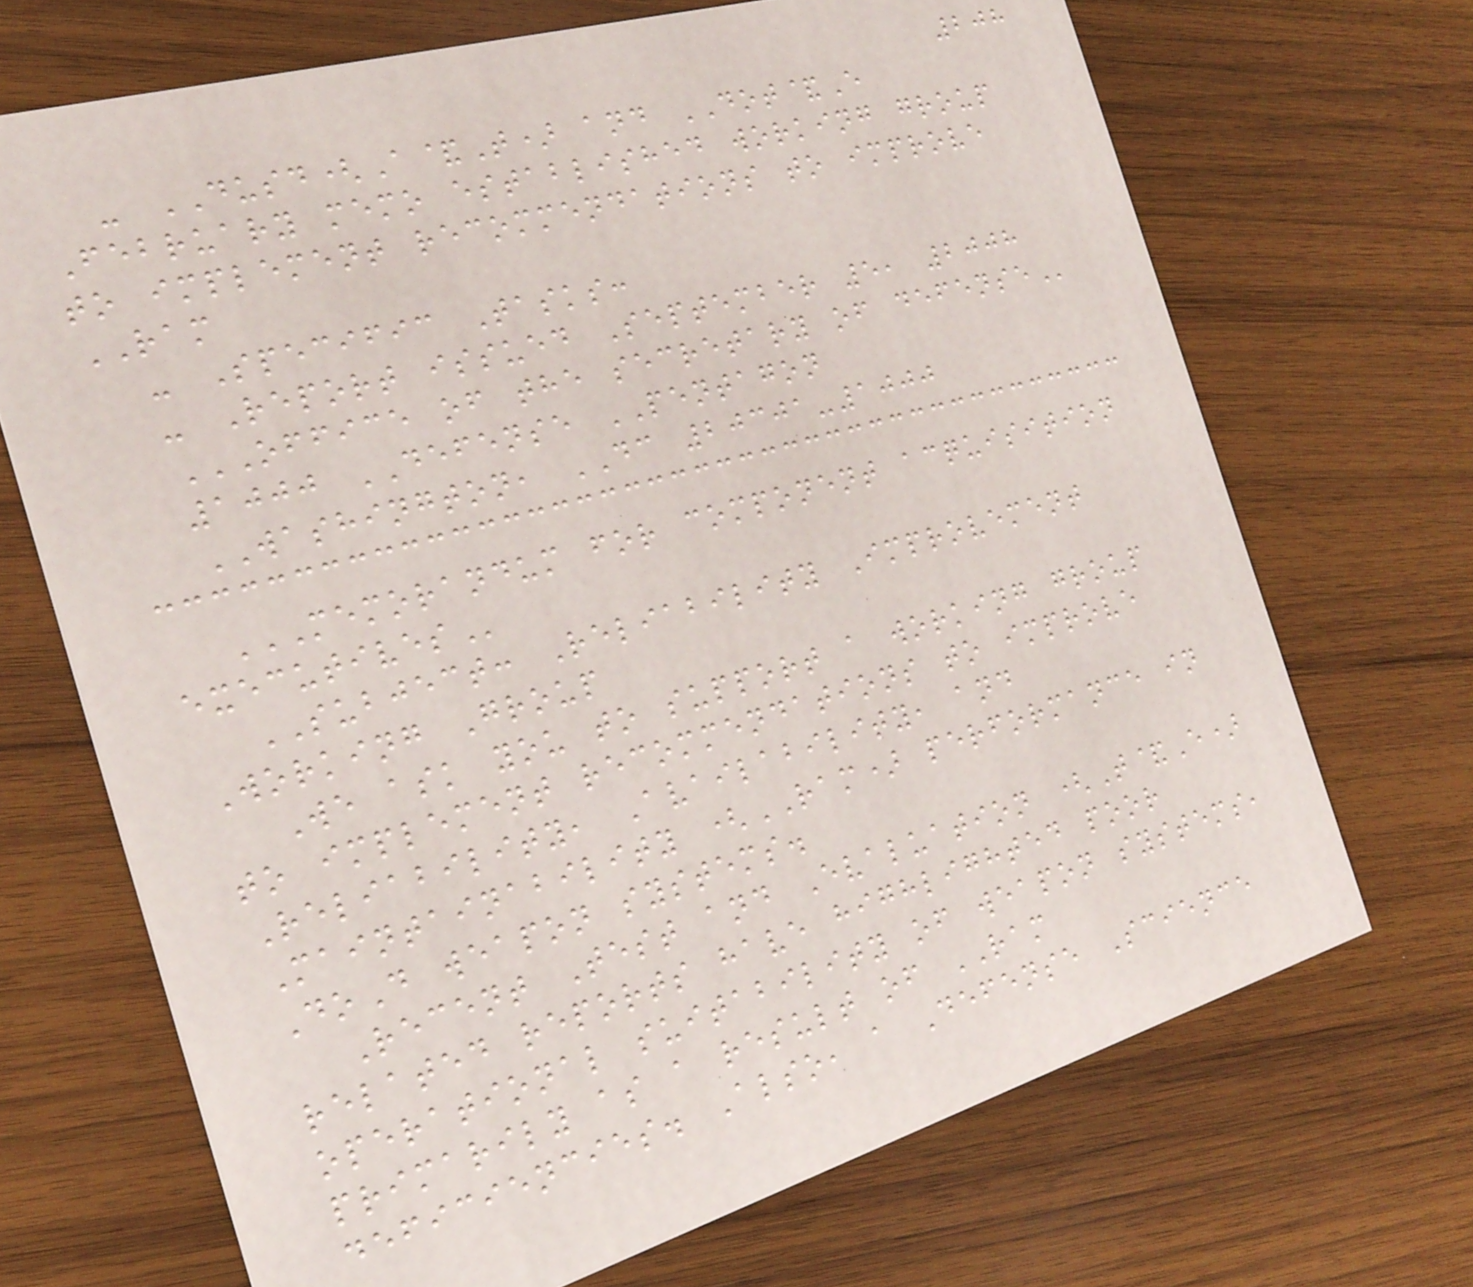208
- DUSD(A&T) and DOT&E
February memo established working group
to implement recommendations to improve
RAM
- Specific Tasks:
- Report issued September 5, 2008
OFFICE OF THE SECRETARY OF DEFENSE
1000 DEFENSE PENTAGON
WASHINGTON, DC 20301-1000
MEMORANDUM FOR COMPONENT ACQUISITION
EXECUTIVES
SUBJECT: Reliability Improvement
Working Group
We ask you to support a working group
to implement recommendations to improve
Reliability, Availability, and
Maintainability (RAM) performance in
DoD weapon systems.
Recent Test and Evaluation (T&E)
related reports have highlighted poor
operational suitability of weapon systems,
primarily as a result of RAM
deficiencies. Also, a Defense Science
